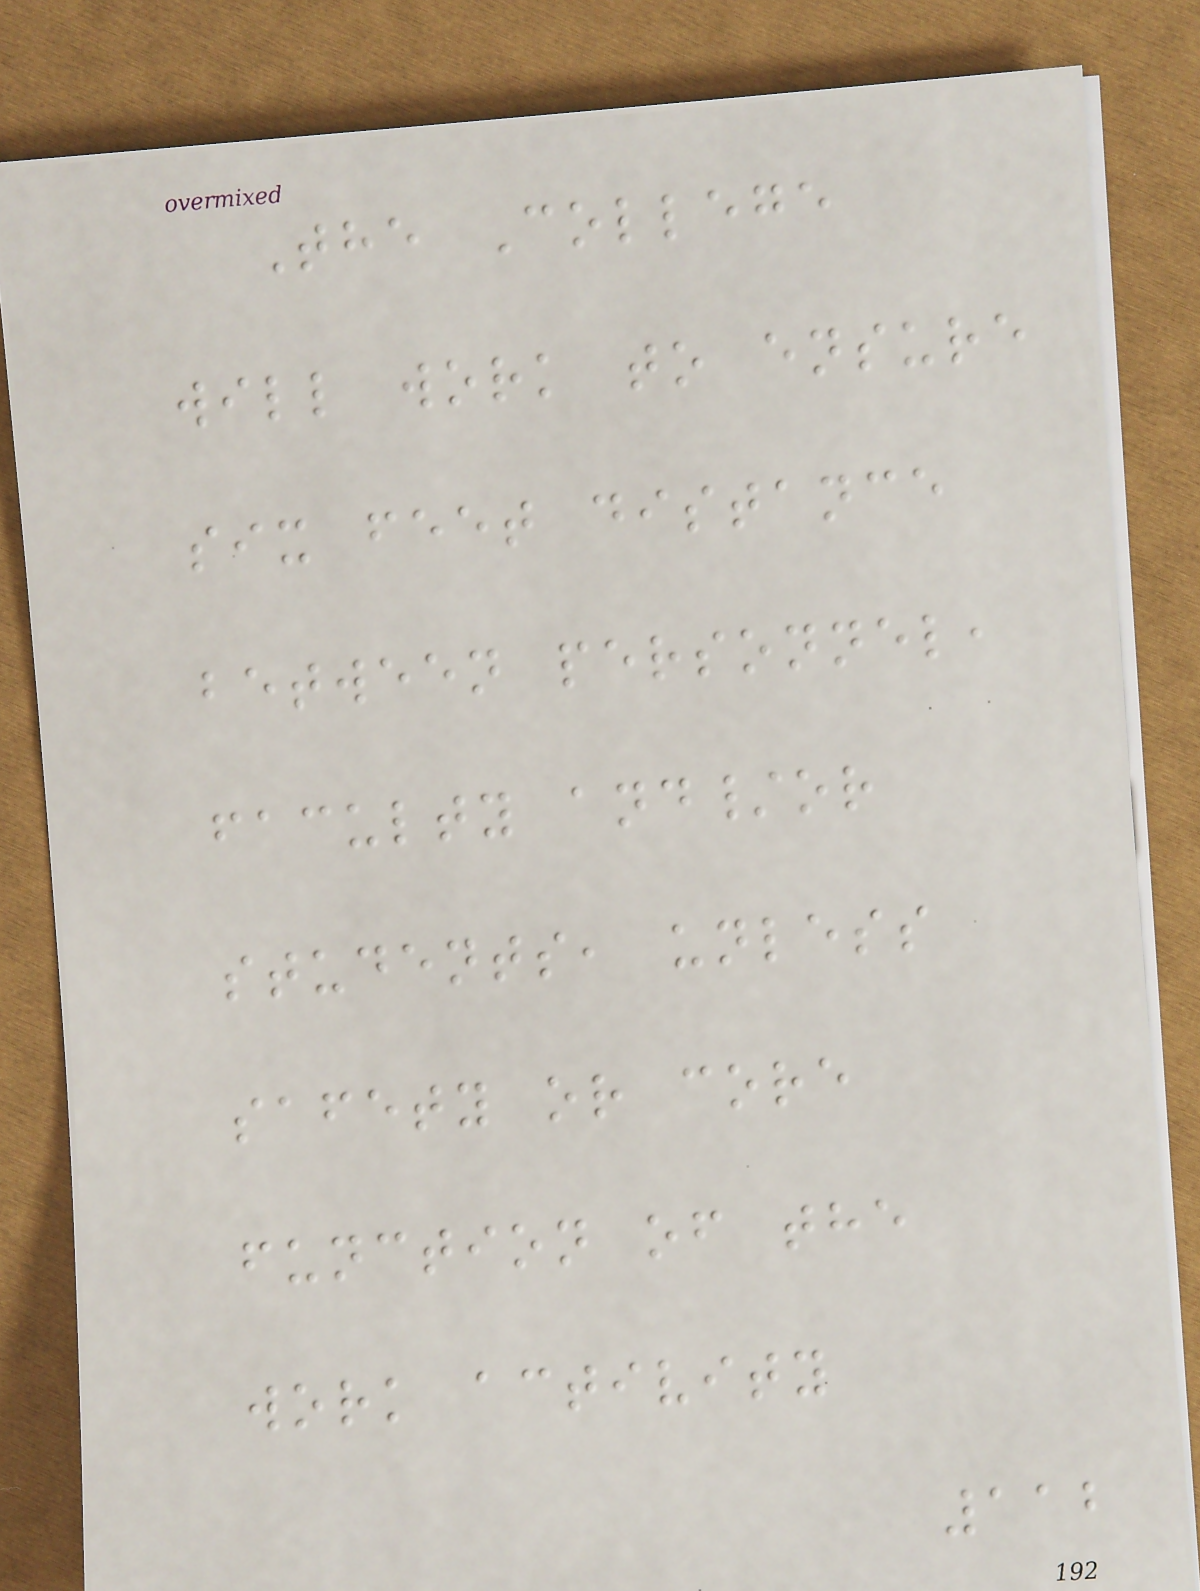The College
will work to ensure
six feet distance
between personnel,
faculty and/or
students, unless
safety or core
function of the
work activity
112
